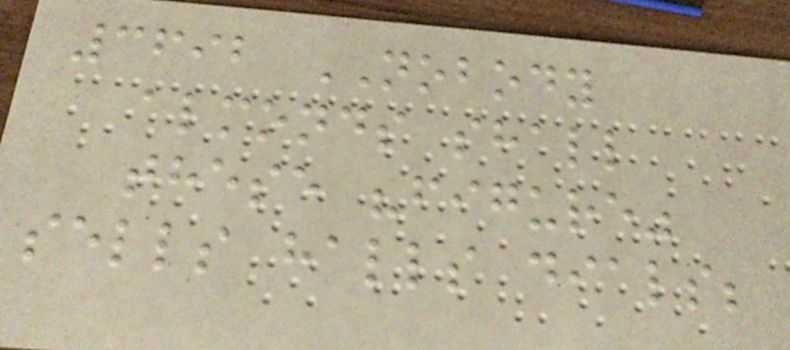3692 NOBODY
almonds shall
these "figure"
sells halls dials;
